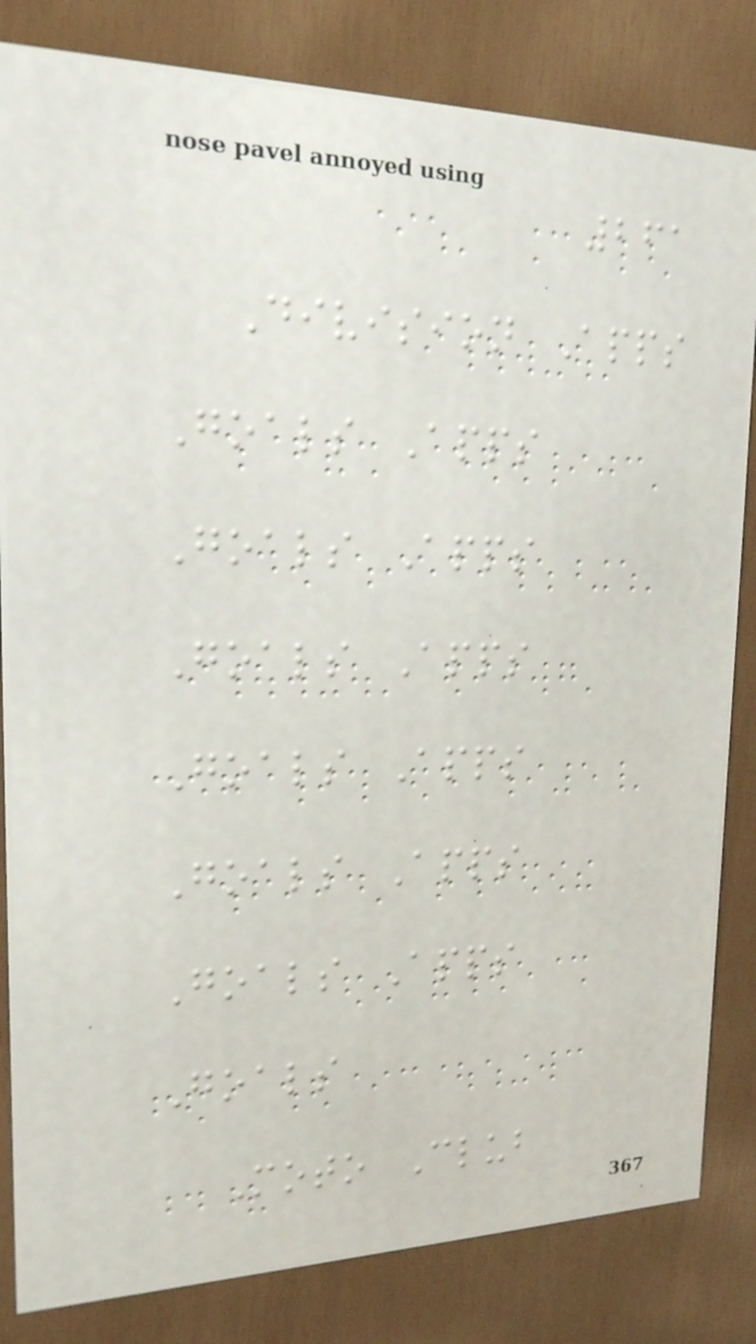261
Division Apps
Goals Apps
Goals Apps
Goals Apps
Goals Apps
Goals Apps
Goals Apps
Goals
Moto Club
